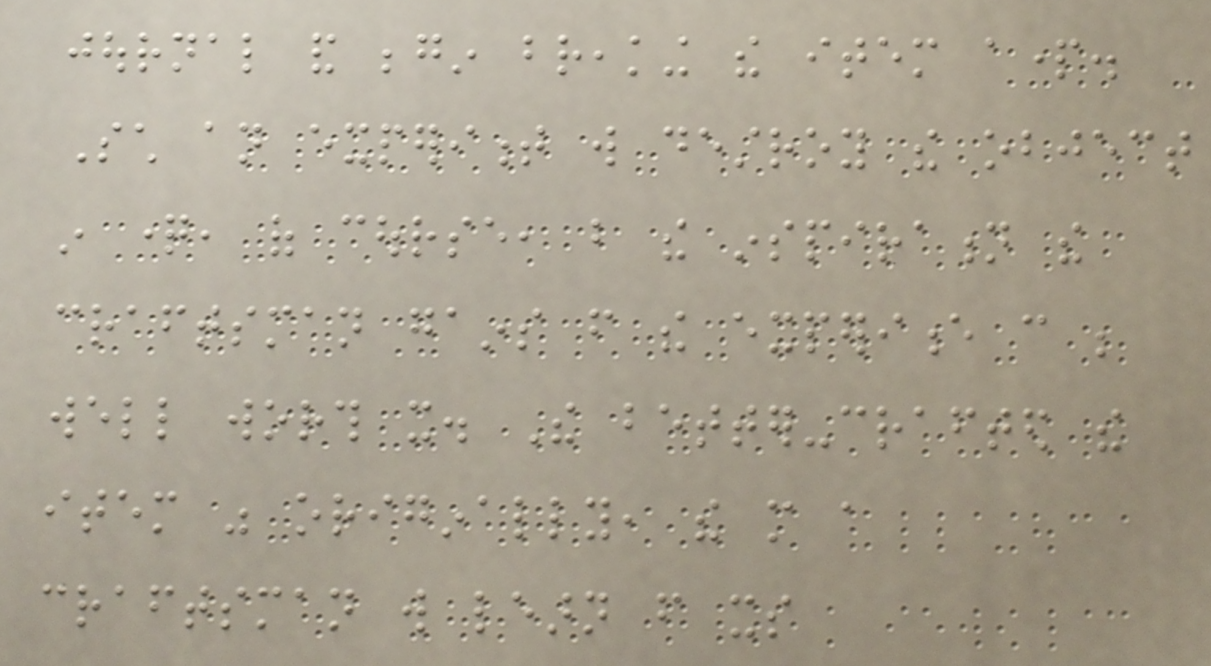journal and begin breaking the item apart.
Such an experiment will destroy the object
in question, of course, but the inspiration the
craftsman gains from the experience can be
well worth it. The better-crafted the
item was originally, the more a
craftsman will learn from its
